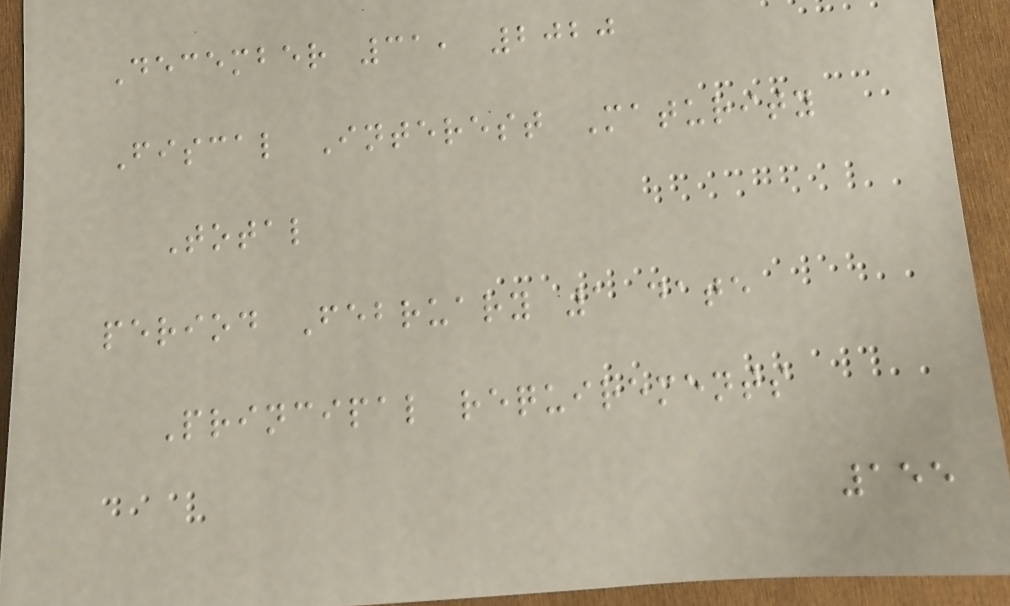December 31, 2020
Fiscal Interest Maturity
Total
period February 1 date
Principal requirements
155
